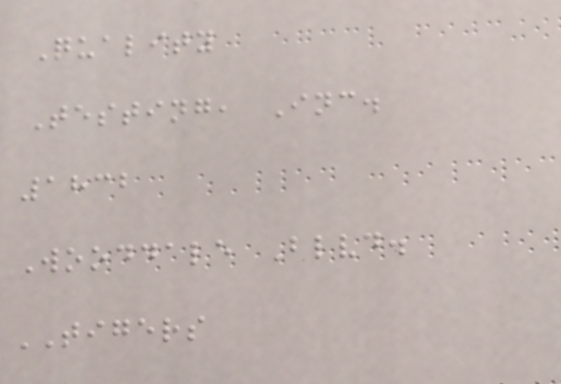Quality
Testing, Inc.
1832
Wooddale Blvd.
TIGERS
